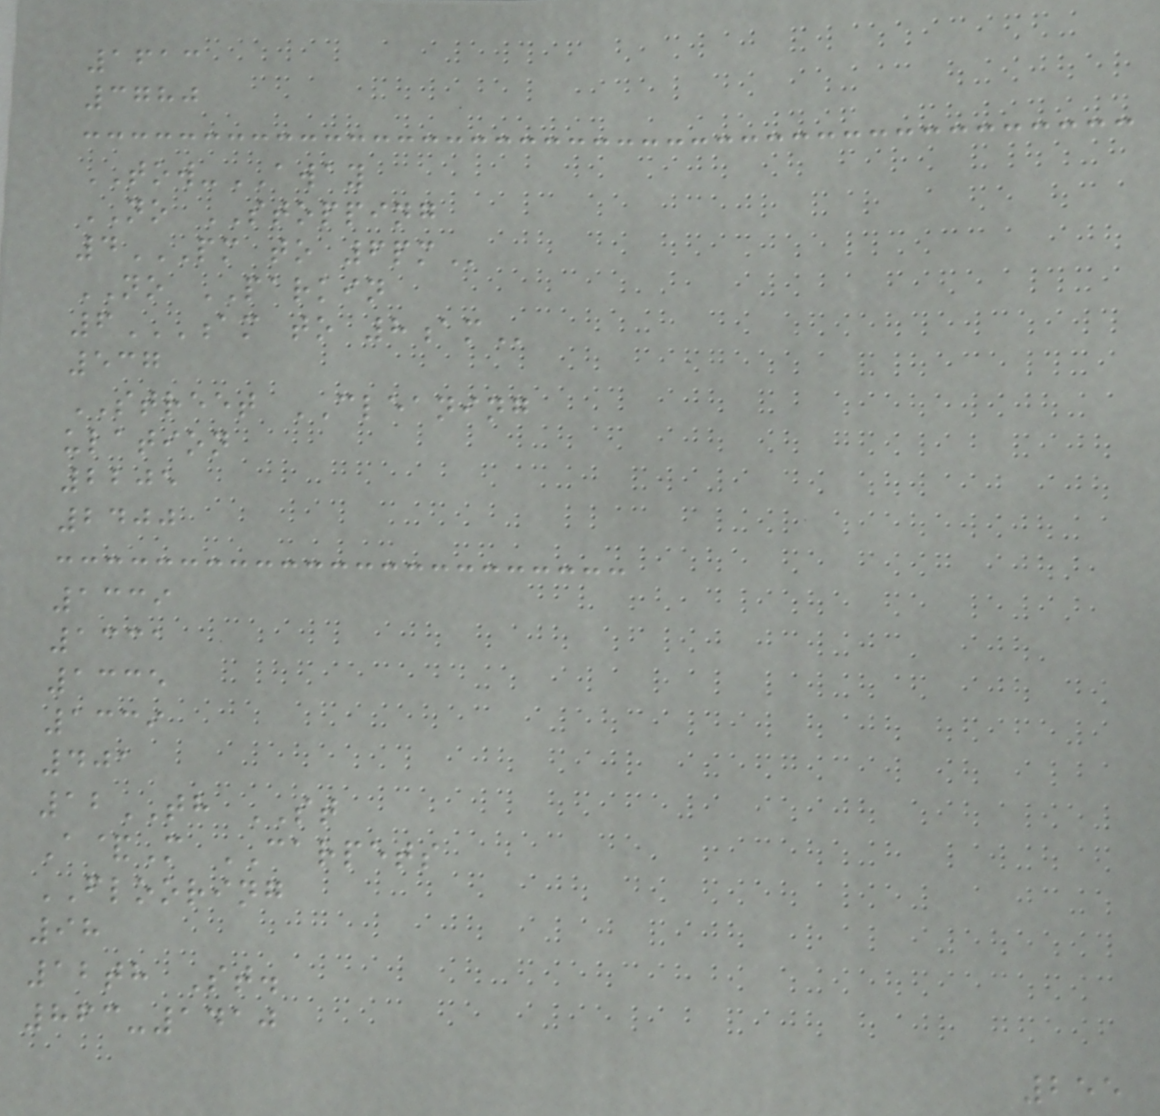1613
3780
TOW-AWAY
NO STOPPING
4PM TO 6PM
NO PARKIN
6AM TO 8AM
537
STREET CLEANING
ulation
2205
2400
1339
1331
1335
1339
401
12TH ST
A&M CARPETS
FLOORING
98
12th St.
863-1410
255
